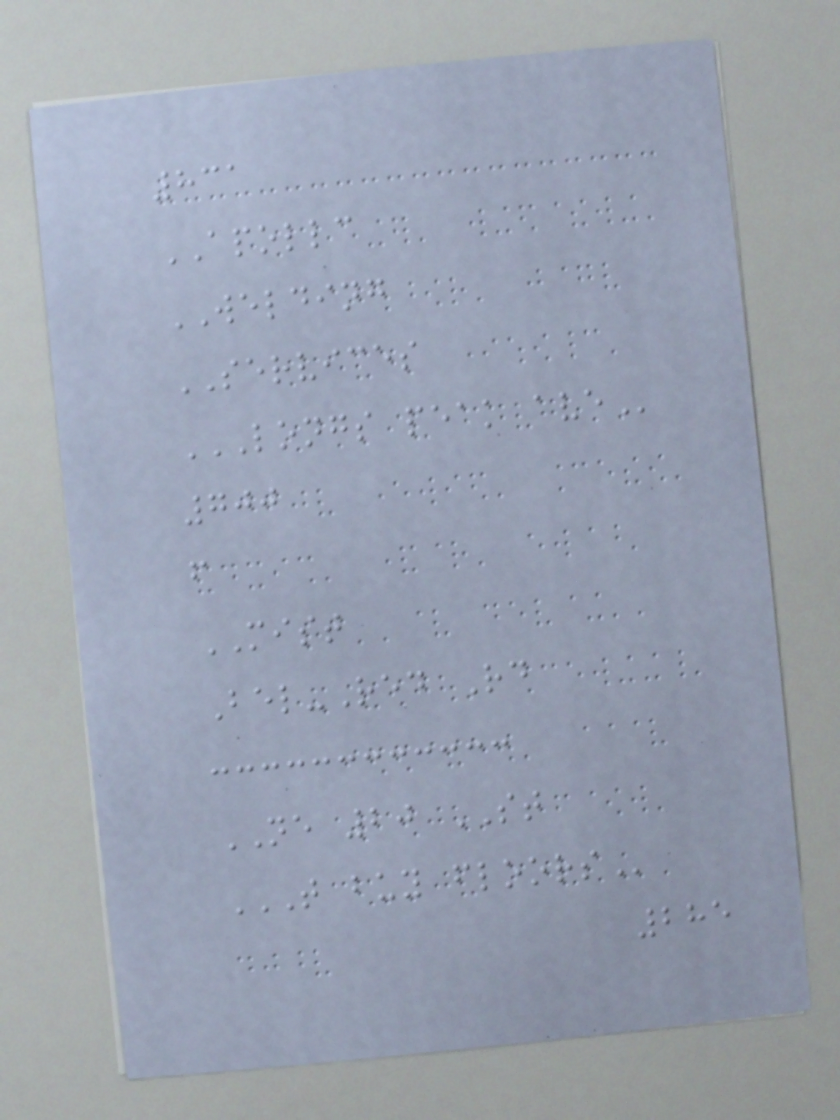831
APOLLC
WELDING
SERVICES
LONGS PEAK AVE
700
f
MIST
Bel-Red Rd
NE 20 ST
T BUY FLOORS
285
